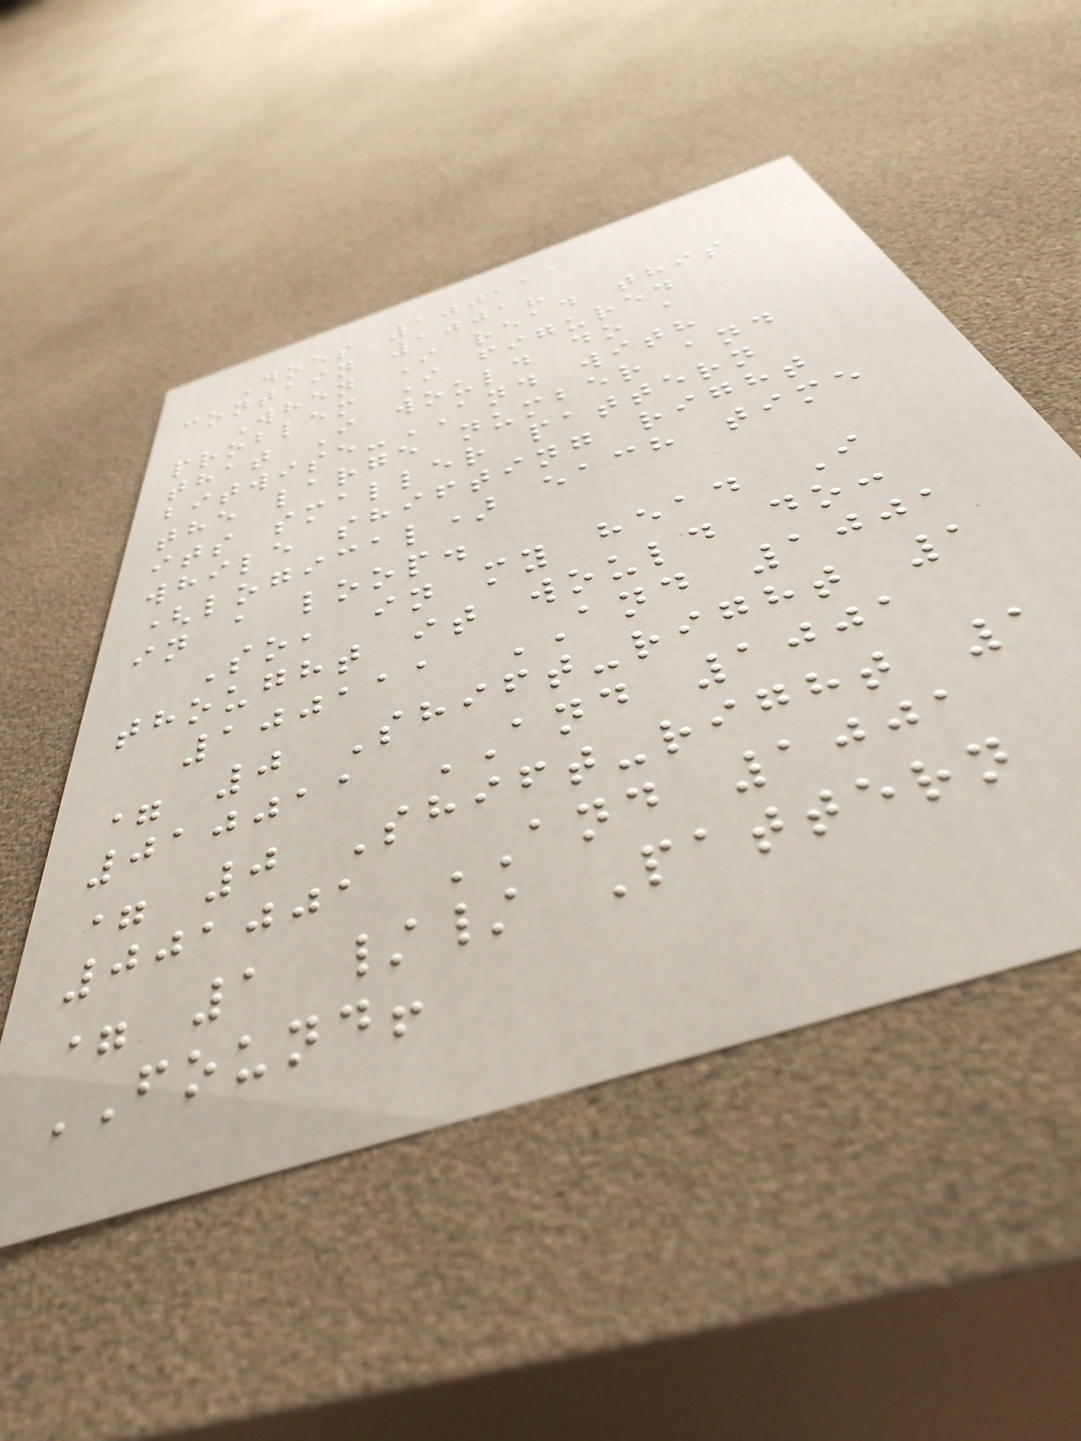Does 100111
contain 1001?
When I read this
problem I figured
that I would do a
bitwise-AND with
the large number and
its smaller pattern
while shifting right
(logical) each time
in a loop.
So, in my head I
thought it would do:
100111 AND 1001
= 0 Shift-right 1
010011 AND 1001
= 0 Shift-right 1
001001 AND 1001
= 1 // Pattern
FOUND!
